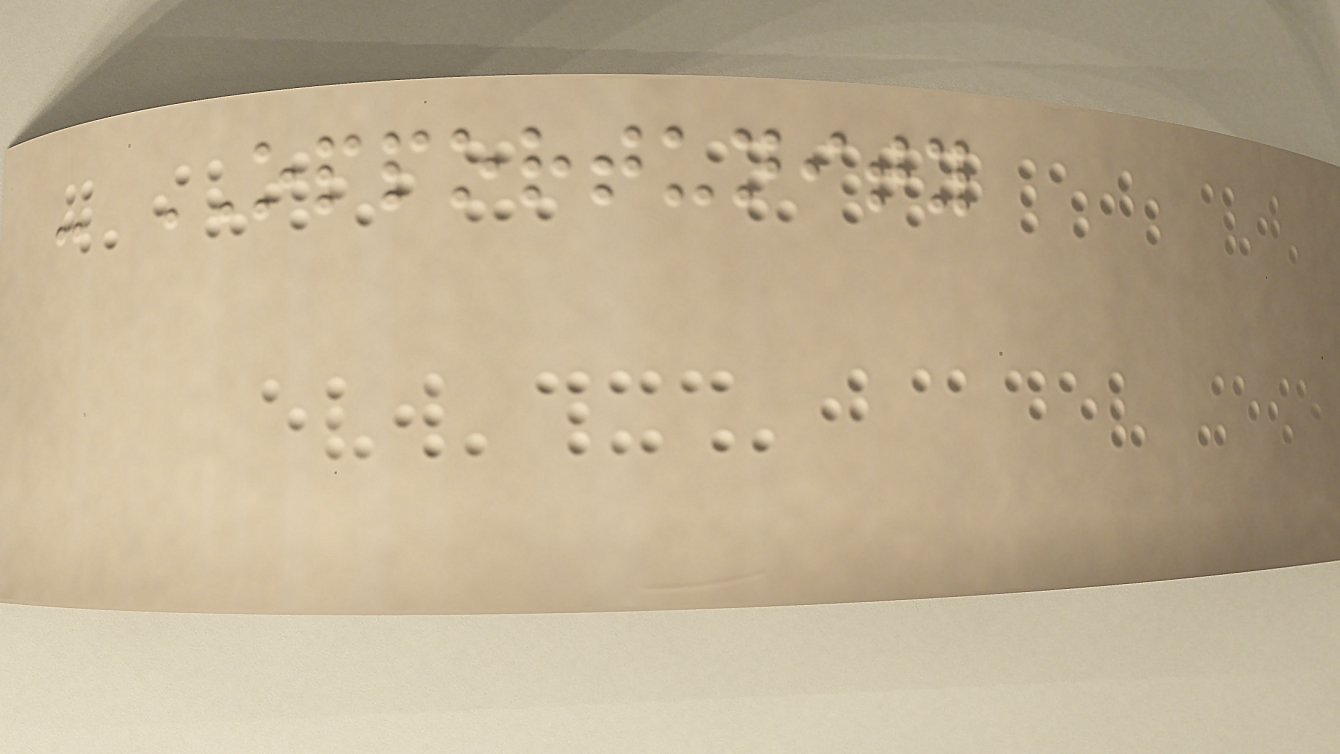- OPPORTUNITY
